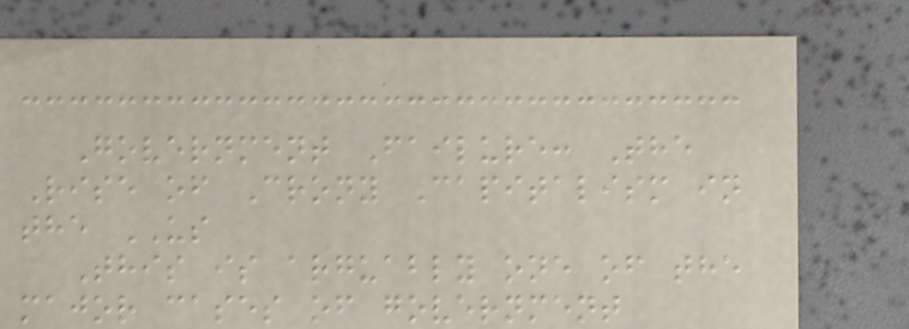Government Failure: The
Rise of Crony Capitalism in
the US
This is arguably one of the
major cases of government
